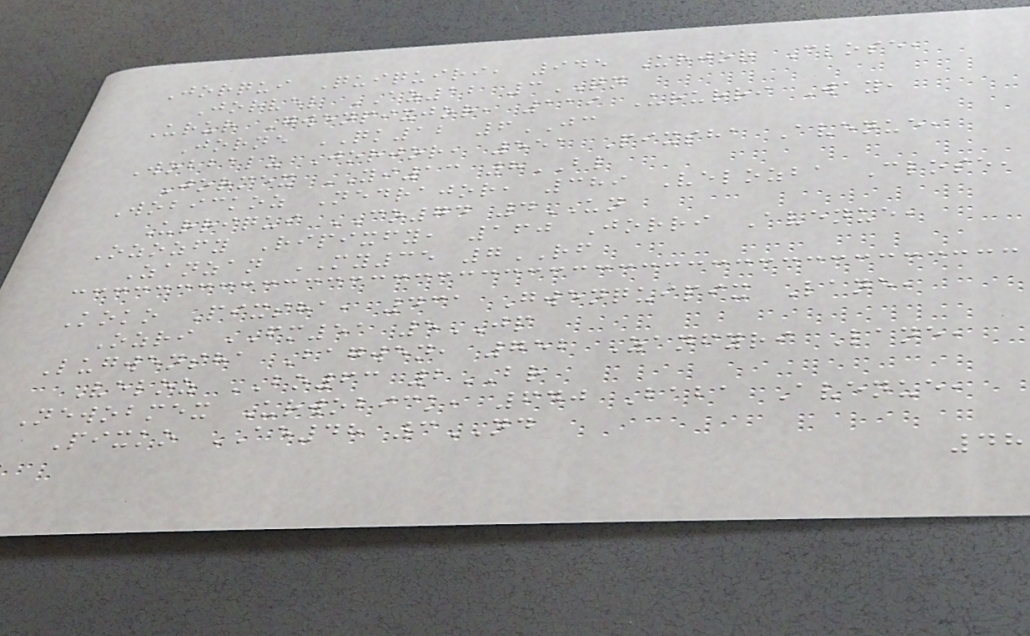Jorqui Quiquiri, 945 Urjor Close,
Jorvel AZ12 3QN
Urur Gwenpixjor, 119 Ururri Way,
Jorne QK12 6JC
Wobbalu Jorjor, 551 Pixsha Avenue,
Jormex YI13 8BL
Wobickoz Nedrajor, 389 Velozba Close,
Urriqui CO74 4UN
Ozozfy Ripixfy, 160 Jorri Avenue,
Zanzan MY35 7RF
Koko Pixsha, 431 Gwenquipix Lane,
Ozri FM51 5JP
Lugwensha Bagwen, 752 Zanfyri Lane,
Veloz BO63 2BR
Newobmex Urwobick, 640 Baba Avenue,
Pixko AE48 3ND
48
